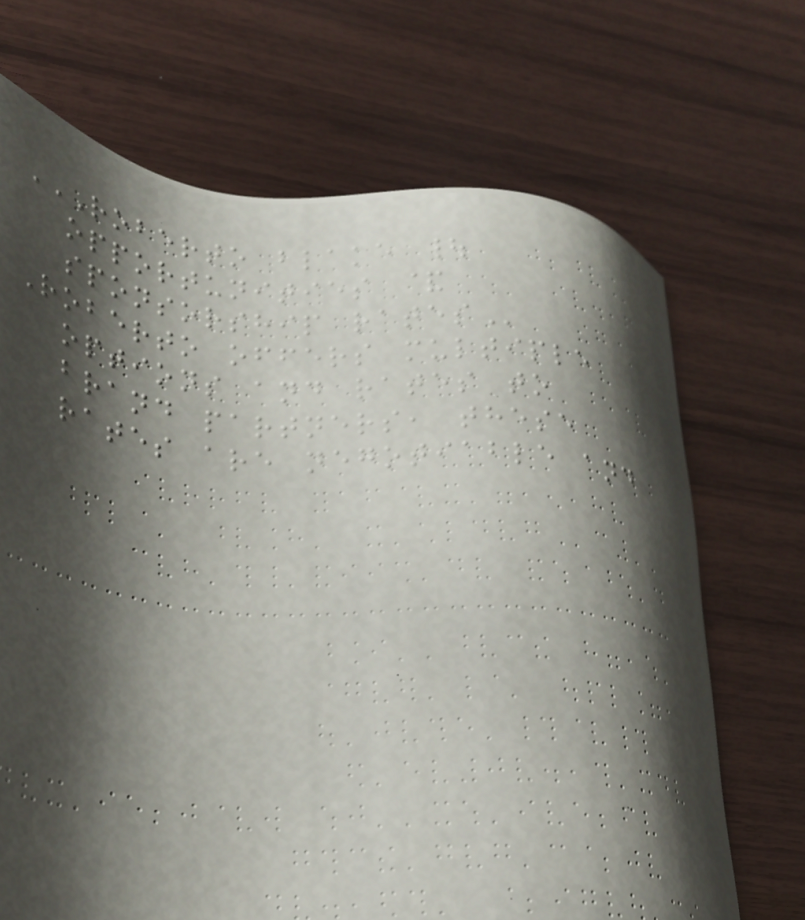ROBERTO BLAKE |
OPPORTUNITIES &
SPONSORSHIP RATES
Roberto offers multiple
options and rates to
brand partners, these
rates are negotiable and
